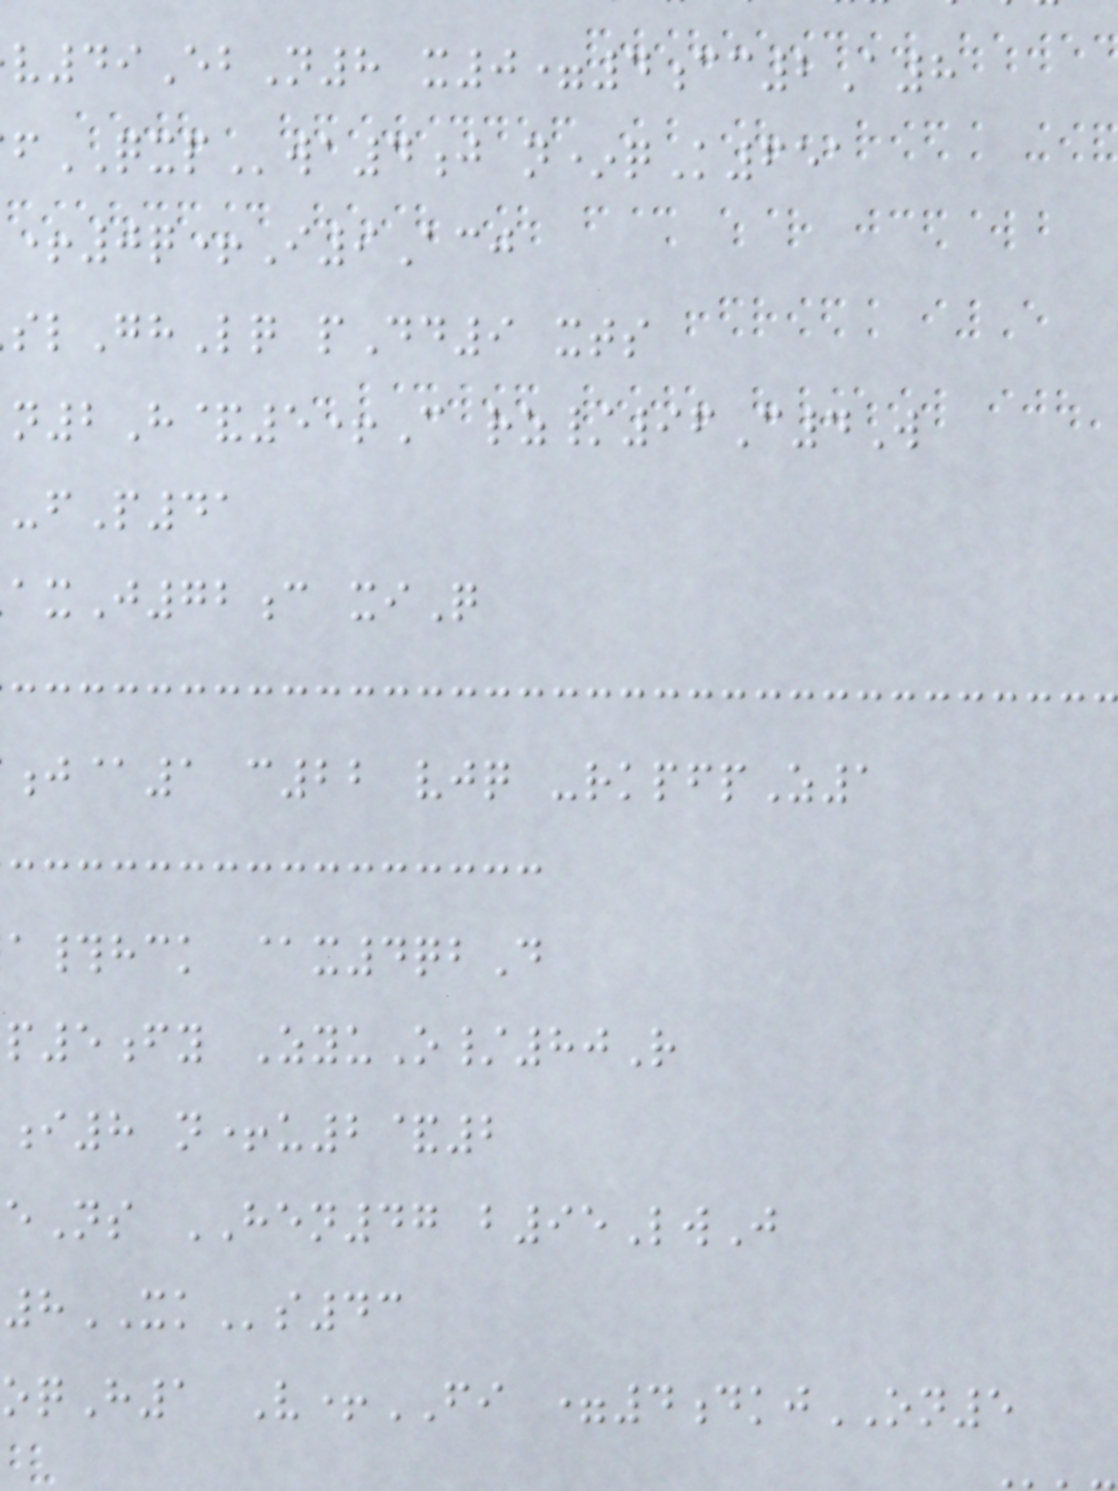v49EbN8 x0=4cc2A8
QXPwa4j n*qK651
+0q+I9Acj
lGhLq pDd9 xts
n2H&5+C rz/96C4W
-fP41
xJ72c xiQ
j@1 c22 vjq -rkpfpZ1
a#hck @x4qbD
p5fy ZyuO/80R
i8 n+u2&2
Ns HEN47 b95LwJ
8XKs43
oqH1 V+FI =4dkjON5
